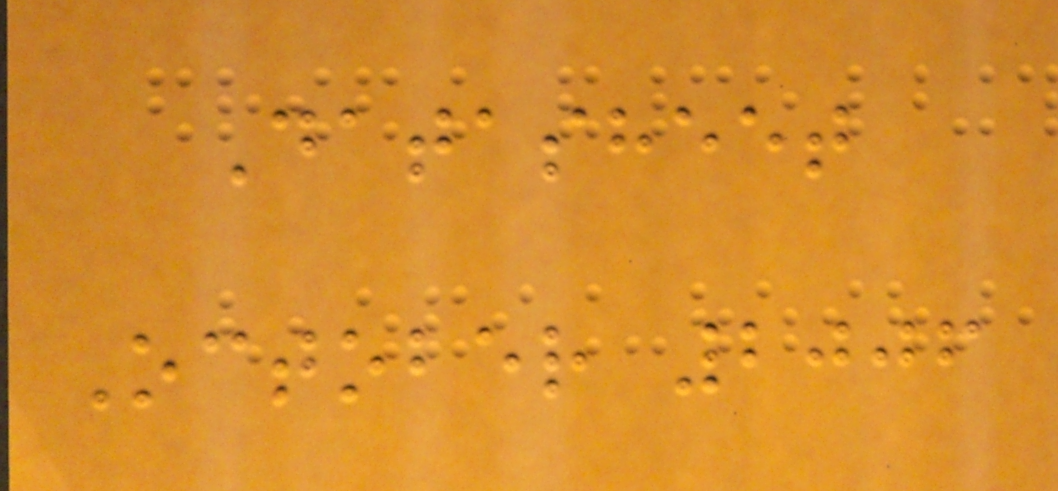Datasheet
October 2006
